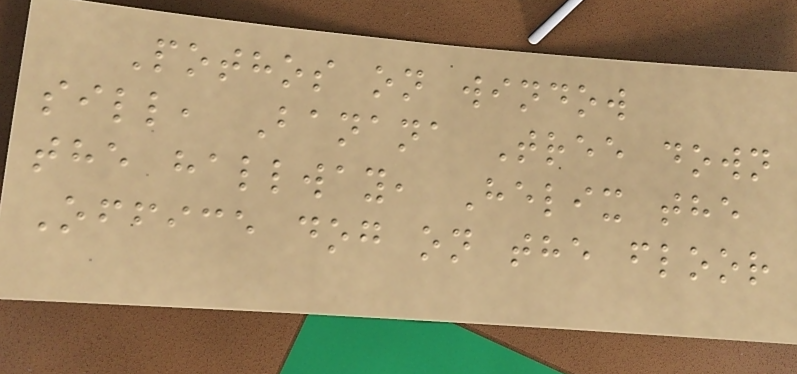Pothos on window
sill, Banana Tree down
the hallway, Helix the
Office dog on the floor
